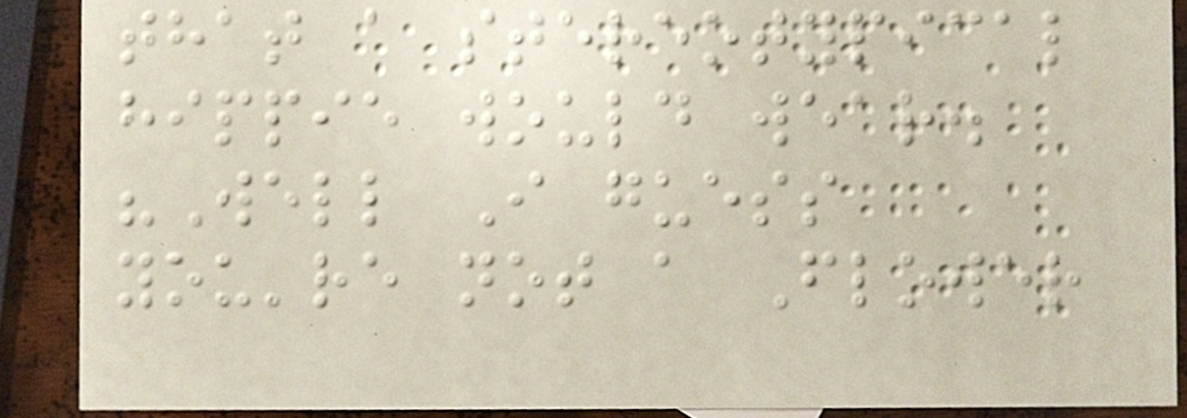that a stereotypical
hippie would wear.
"Well I guess
you're not a Flower
